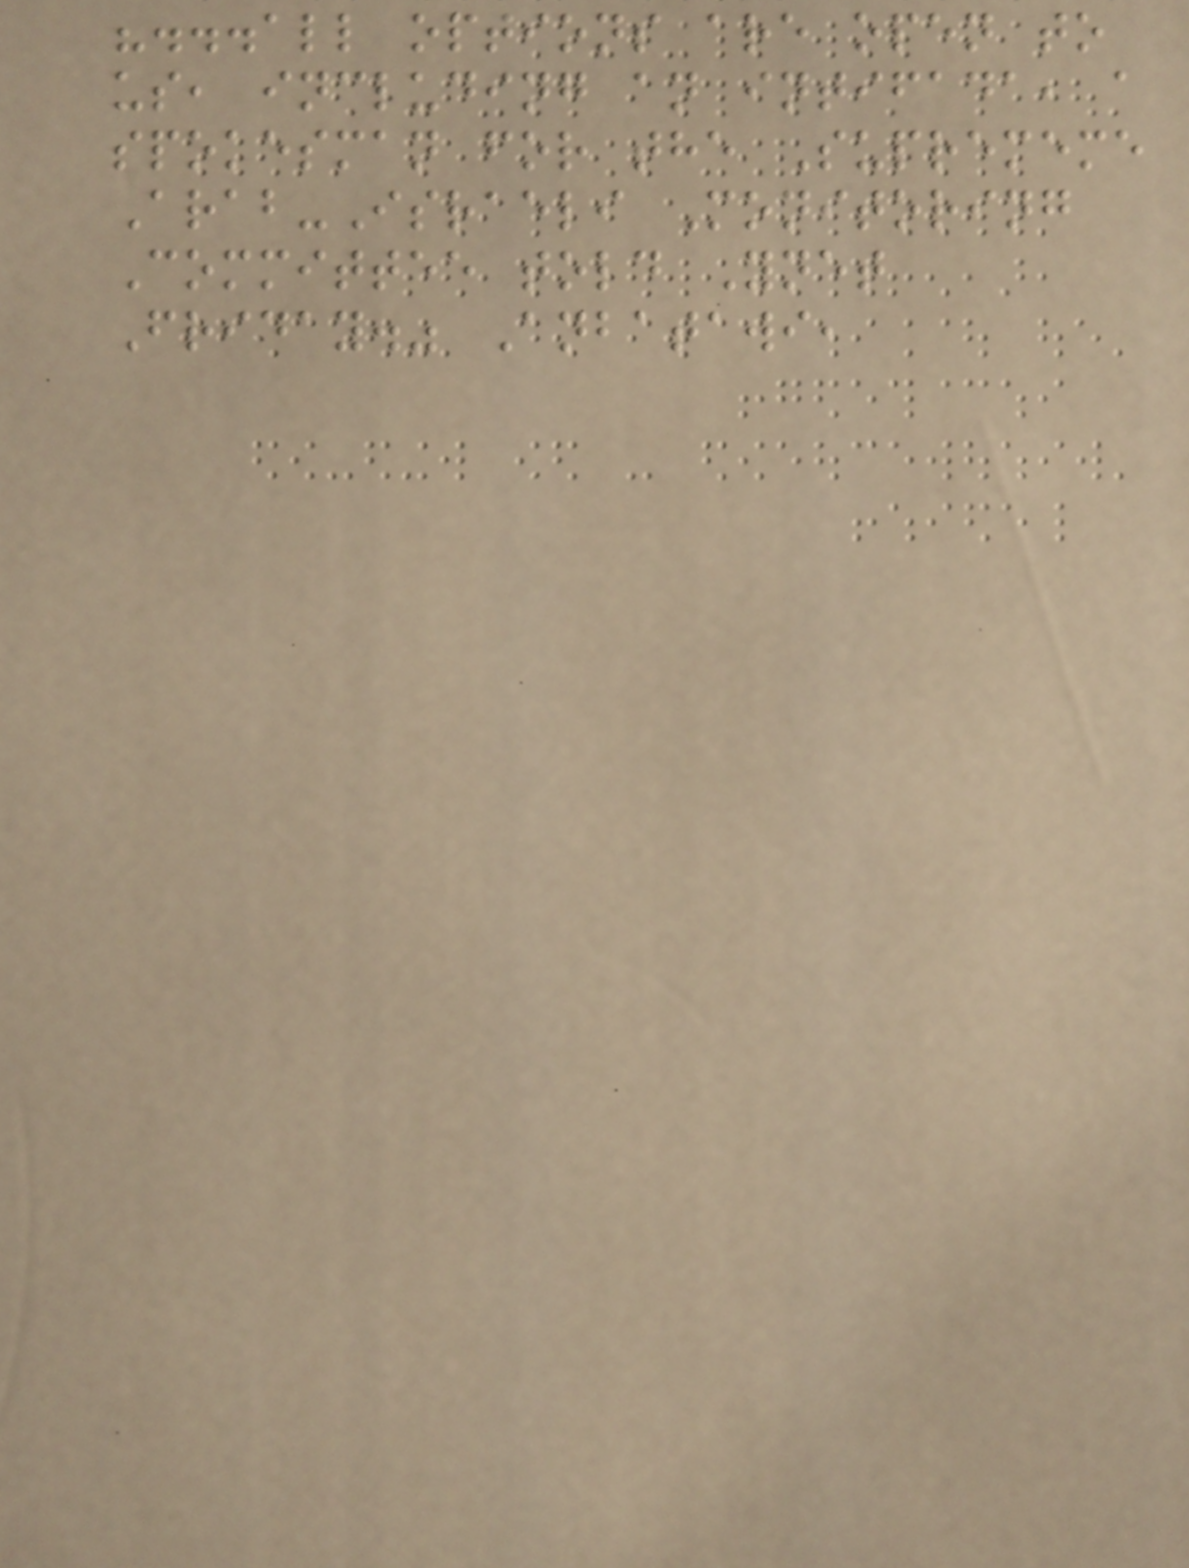"...all options are open to
us, including an intifada, a
spokesman for the Suprememe
Arab-Israeli Monitoring
Committee told Ynet
Friday." Anbatawi,
